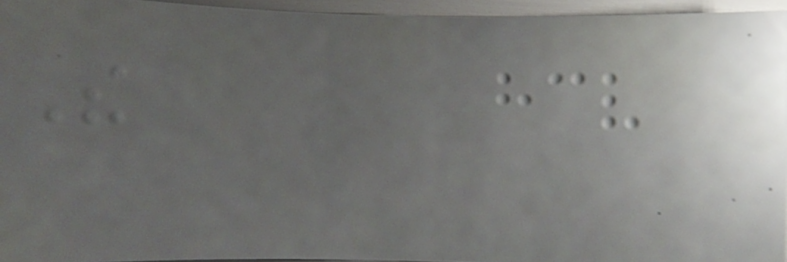The
